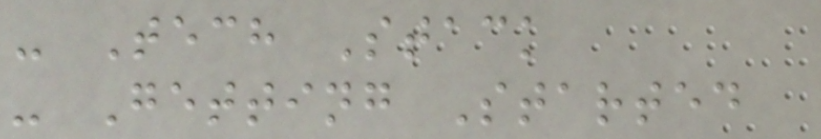- Tech Stack
- Getting Started
